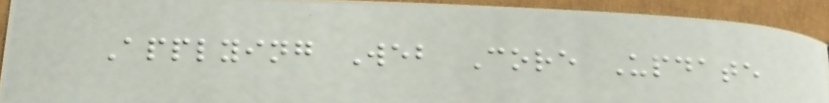Applying Web Core Update
